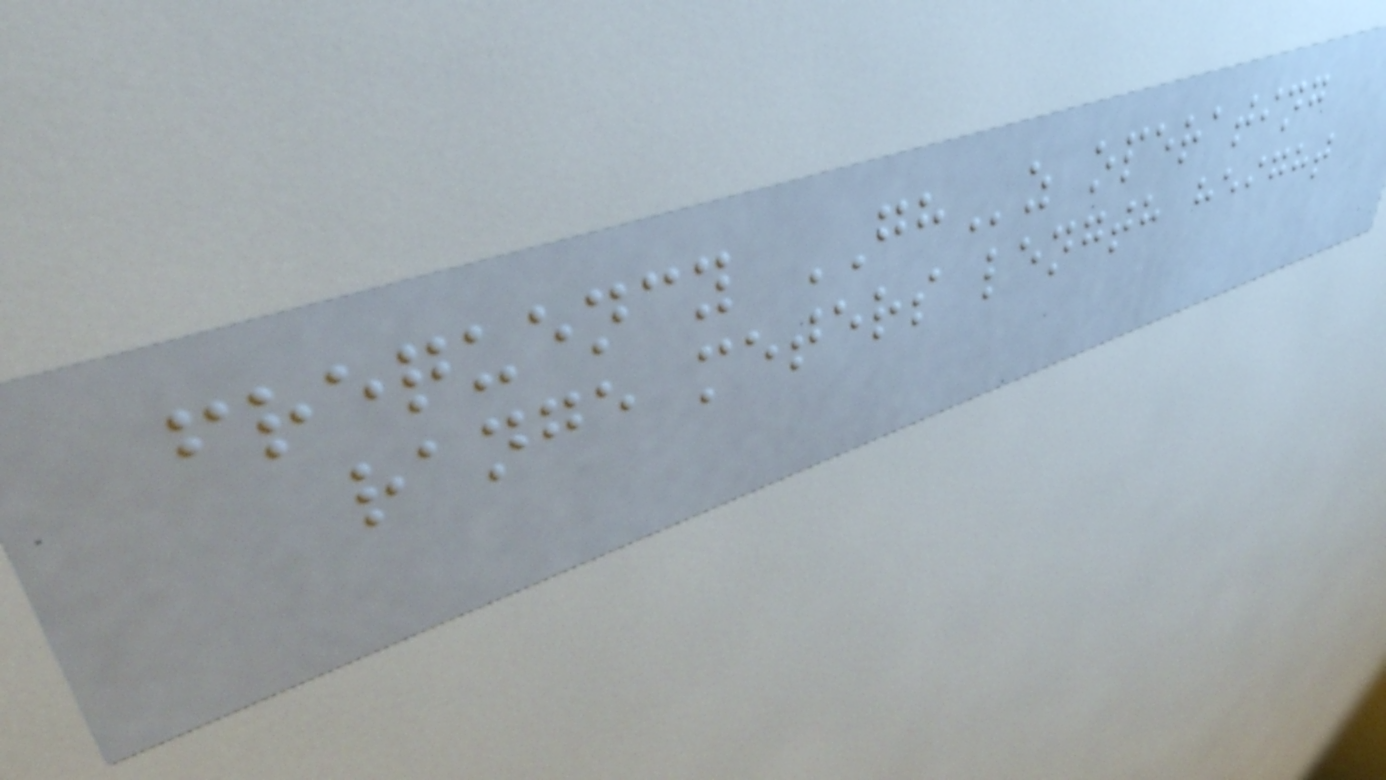frequency GHz operating
range meters length height
